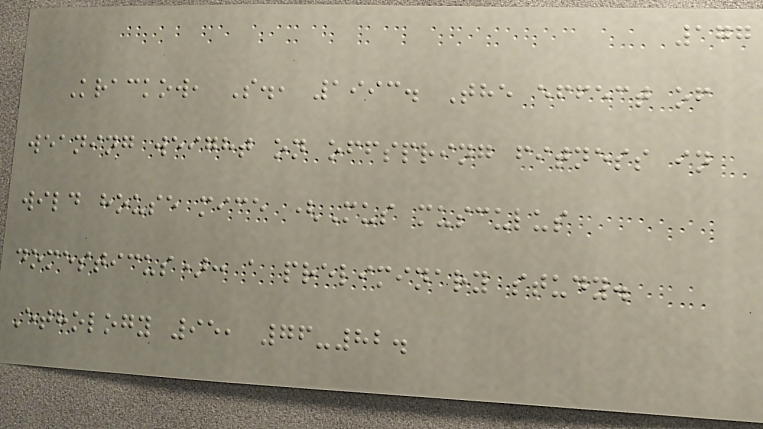177
Krackow, S., 1993. The effect of
weaning weight on offspring fitness in
wild house mice (Mus musculus
domesticus): a preliminary study.
Ethology 95, 76-82.
